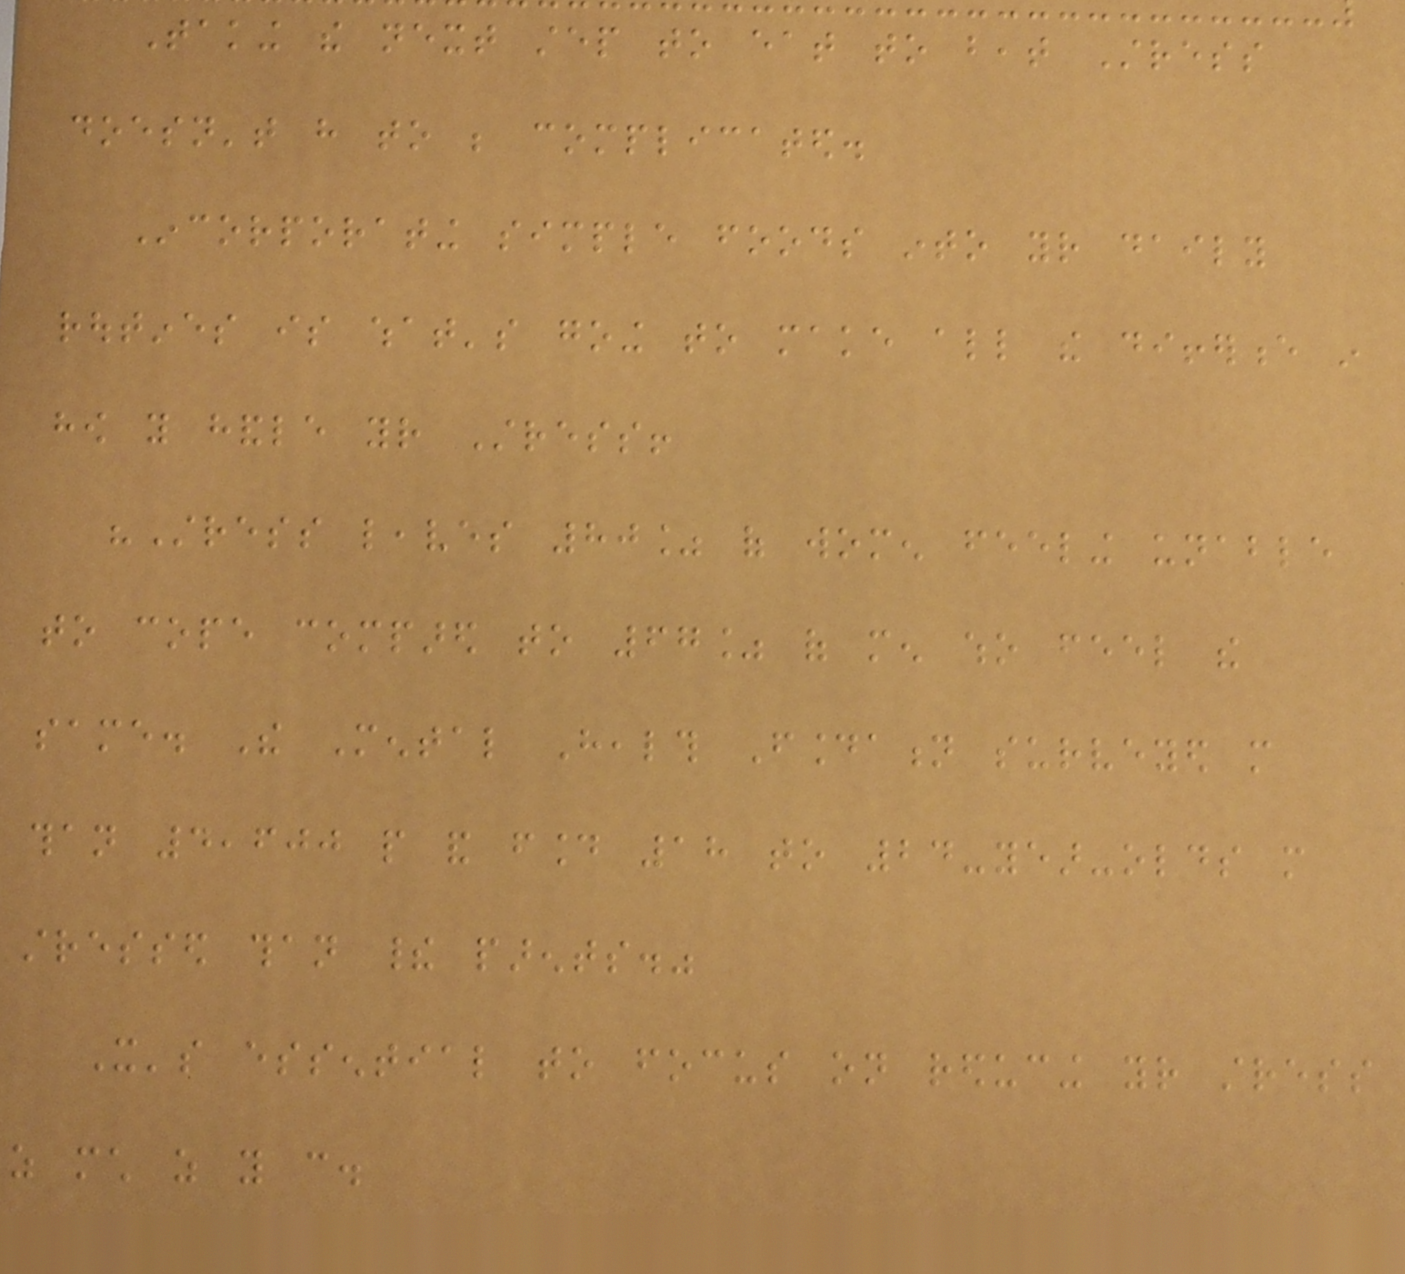Taking the next step to eat to beat Stress
doesn't have to be complicated.
Incorporating simple foods into your daily
routines is what's going to make all the difference in
how you handle your Stress!
"Stress leaves 80% of women feeling unable
to cope compared to 67% of men who feel the
same. The Mental Health Foundation surveyed more
than 4,600 people and found 18 to 24-year-olds more
stressed than their parents."
It's essential to focus on reducing your stress
as much as you can.
